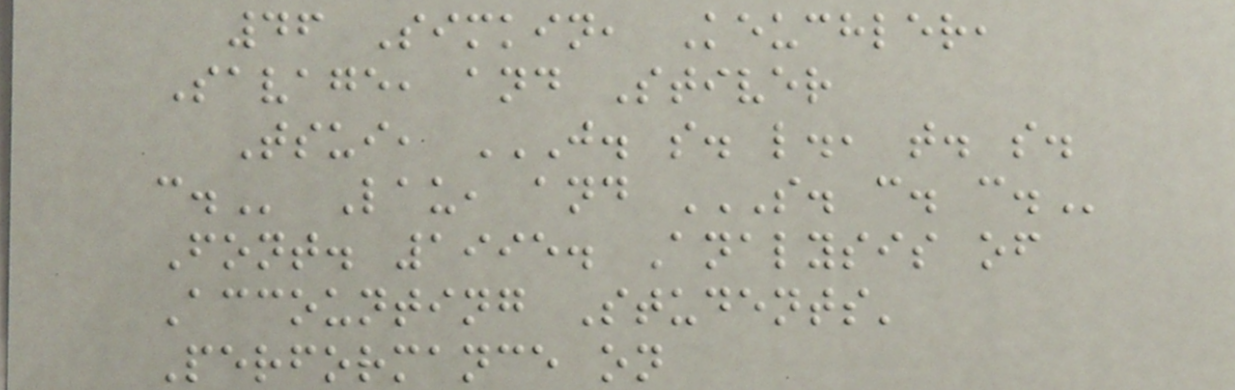46 Simkin, Keuchler,
Savage, and Stiver
Tsui, J. S. L., T. S.
C. Lau, and S. C. C.
Font. 1995. Analysis of
Accounting Students'
Performance on
